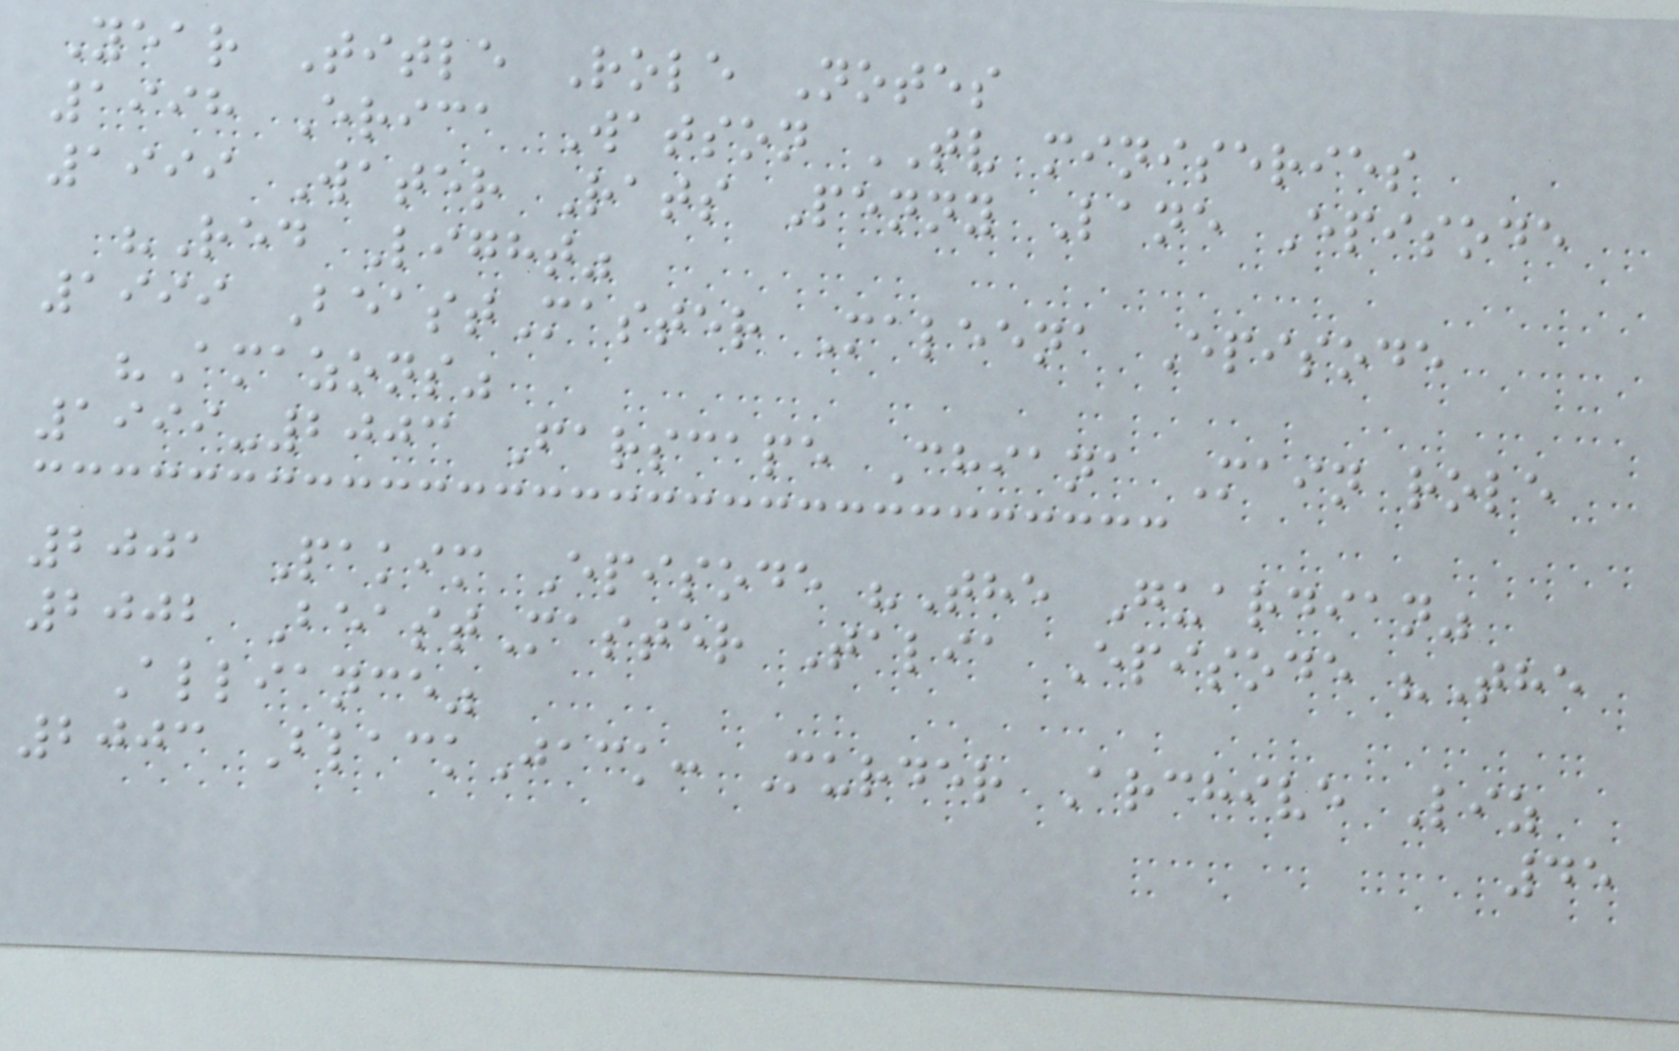Year Title Role Notes
1998 Erica Watson TV miniseries
1999 Water Rats Penny Lane Episode
"Red Light"
1999 BeastMaster Maleena Episode
"Amazons"
1999-2003 Farscape Chiana Main role
2001 Pakim Episode "The Guardian"
2002 BeastMaster Talia Episode "The
Alliance"
2003 BlackJack: Murder Archive Liz
45
